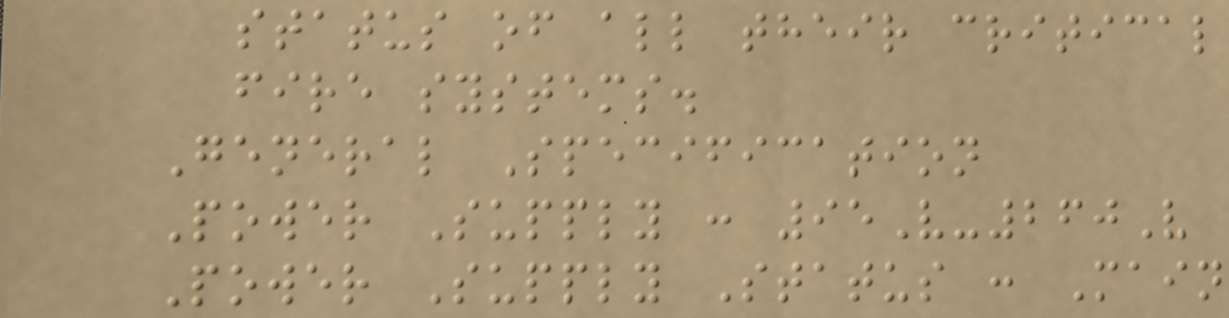status of all their critical
fire systems.
General Specification
Power Supply : 95V-260V
Power Supply Status : Main
